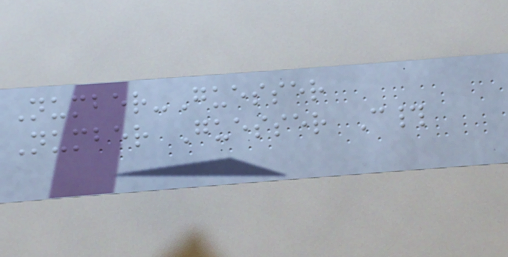Number-Guesser
Number Guesser C#
